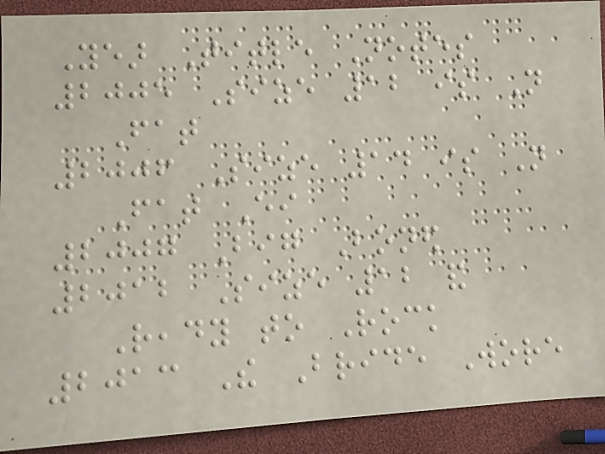Year Title Notes
2005 Size 12 is Not
Fat
2006 Size 14 is Not
Fat Either
2007 Big Boned
2012 Size 12 and
Ready to Rock
2013 The Bride Wore
